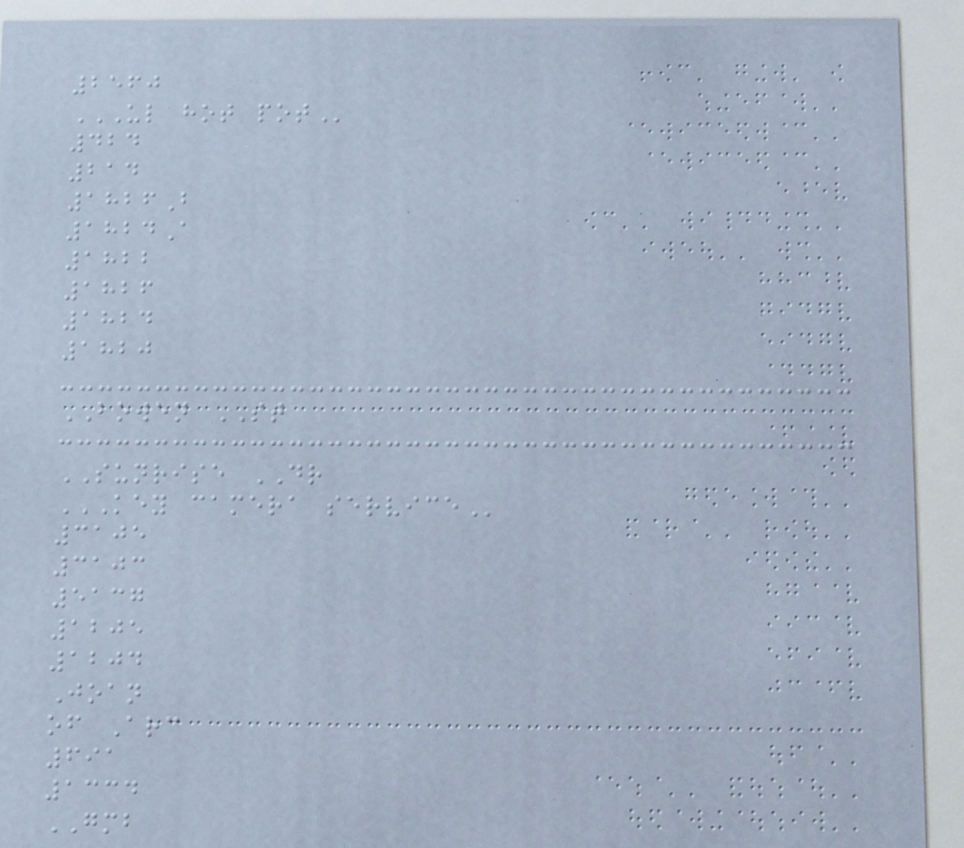2560
UL HOT POT
424
214
1826B
1824A
1822
1826
1824
1820
BOWEN ST
SUNRISE DR
KEY CAMERA SERVICE
3105
3103
5137
1205
1204
Joan
of Arc
691
1334
GMB
